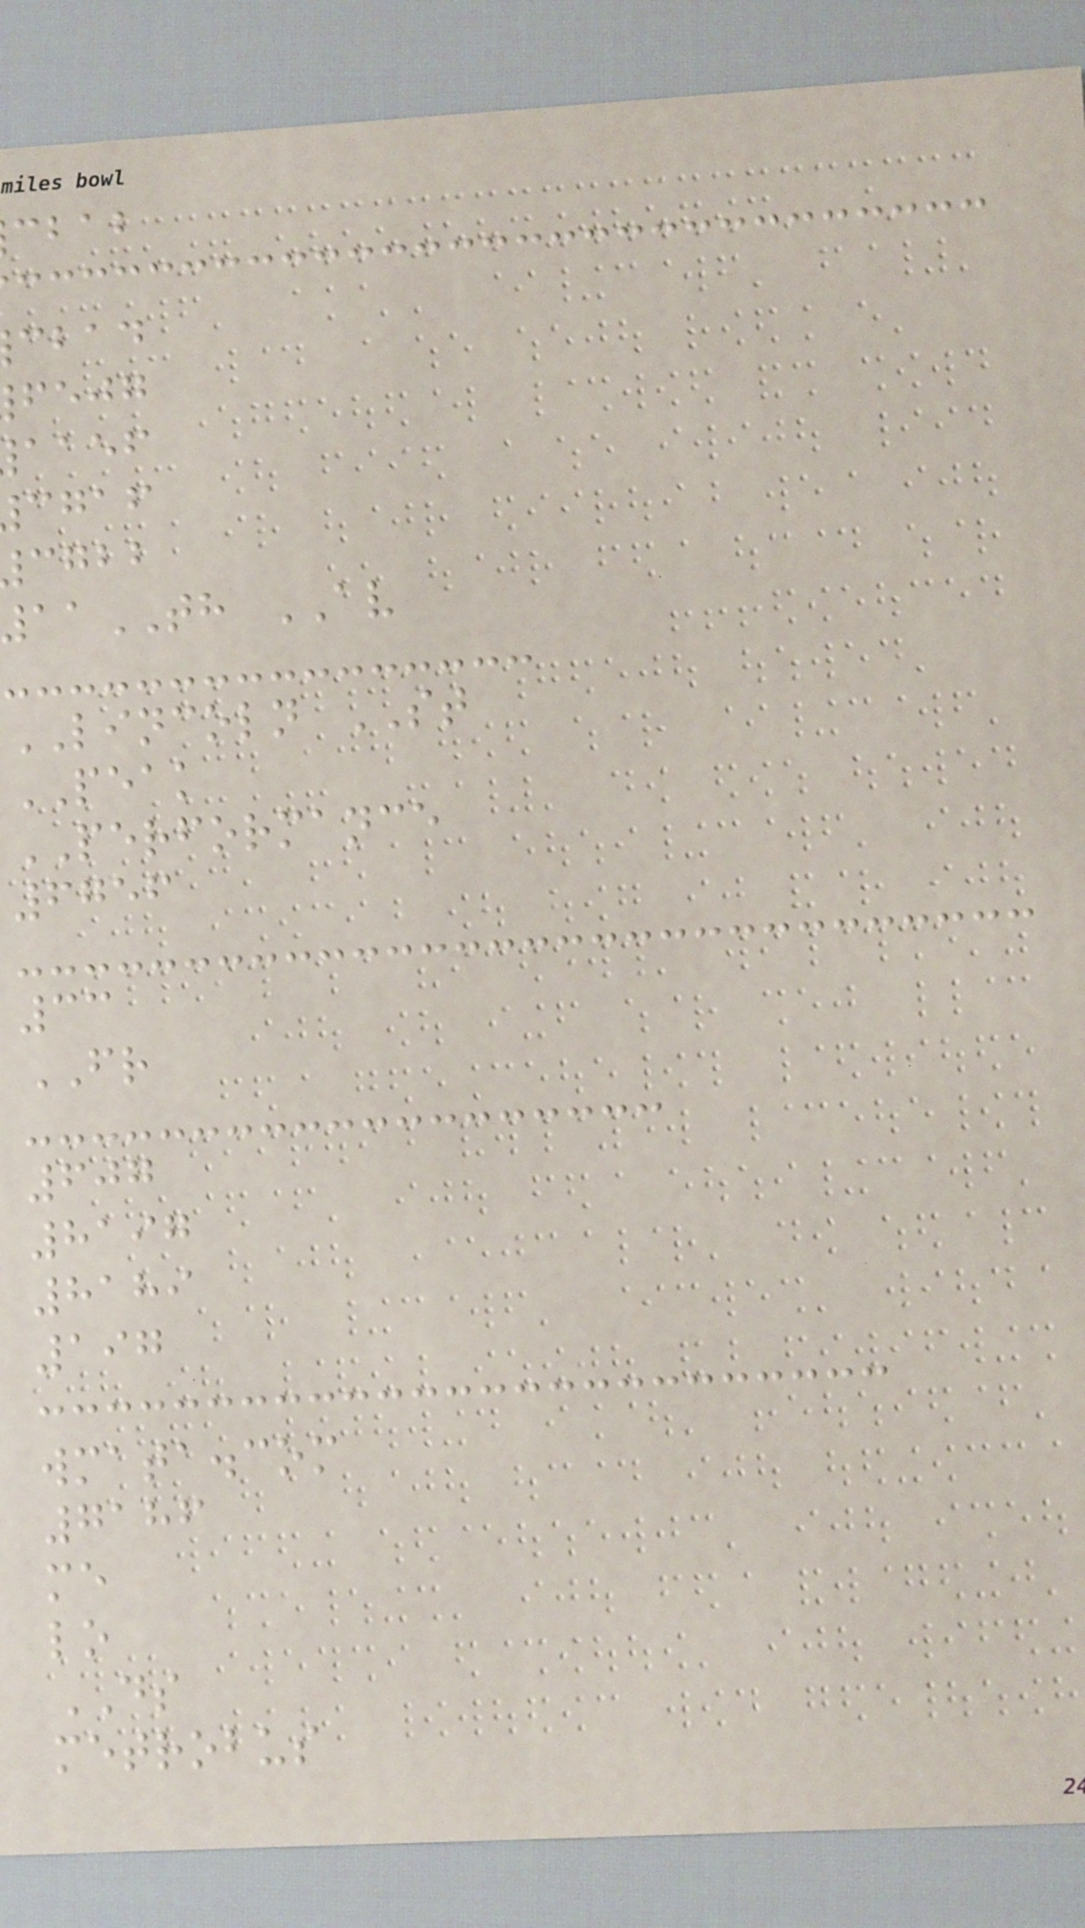cbab
cbad
fejg
aaef
cgaf
cgbb
TH AV
LINCOLN ST
PEAK
PERFORMANCE
6756
33
FR
607
8197
8189
197
wmata.com
7186
me
lo
DS
metrobus
